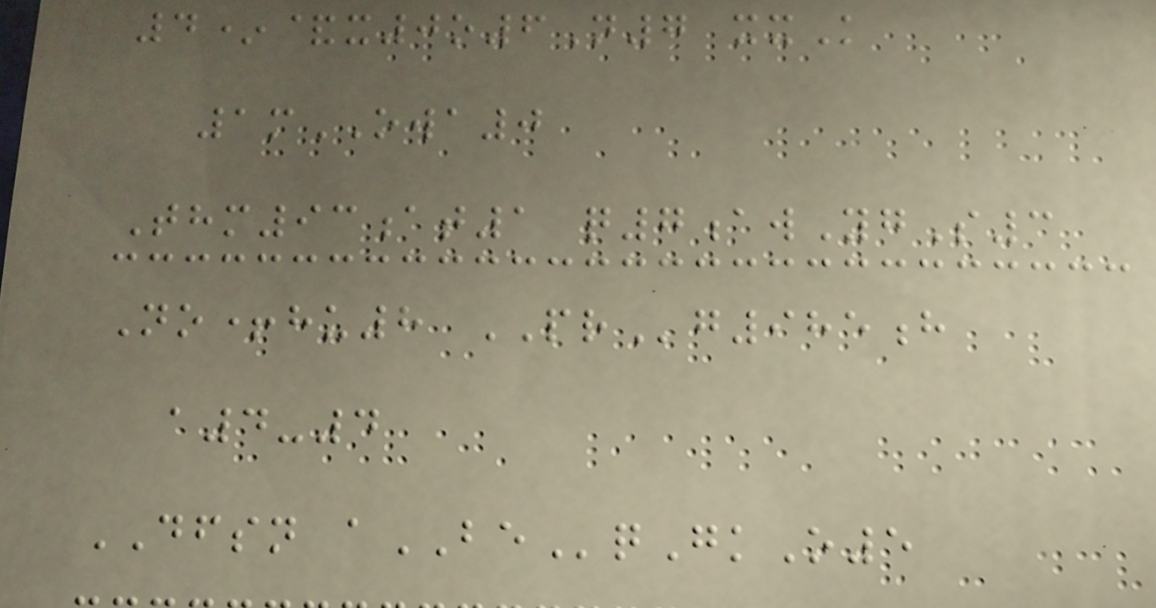4*&x0o6N7 xxK
1mOWA0
Thm93at1 q7awYgS3
No+hu8 PRg985h
a4-4
DFSN aBEqGkO5
